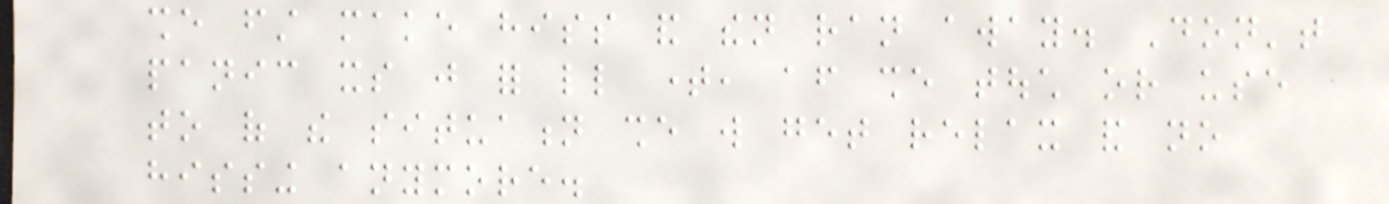she first make hiss and then ran away. Don't
panic its just for little time, after she touch or use
to of the situation she will get relax and no
hissing anymore.
